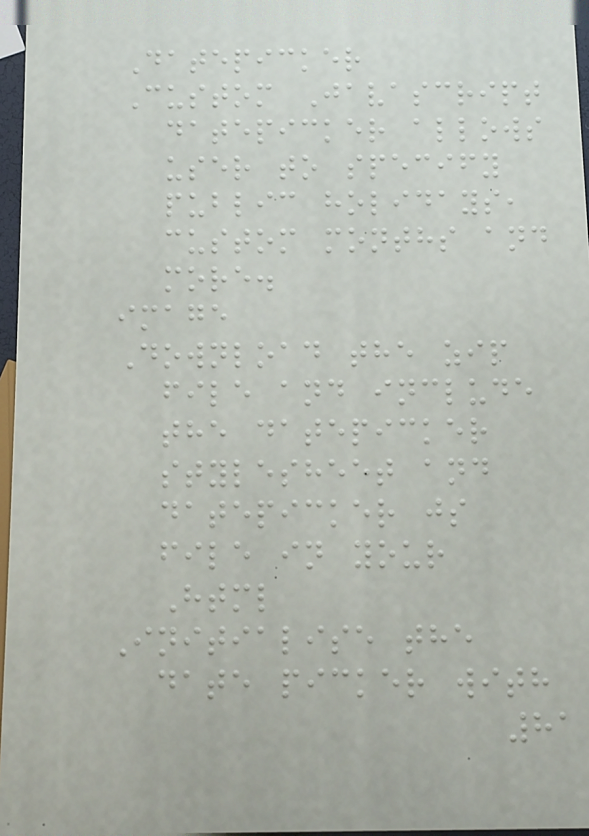Datepicker
Custom Javascript
datepicker allows
user to specify
public holidays,
custom months and
more.
image
Download the zip
file and include
the datepicker
stylesheet and
datepicker js
file in your
Html
Initialise the
date picker with
81
